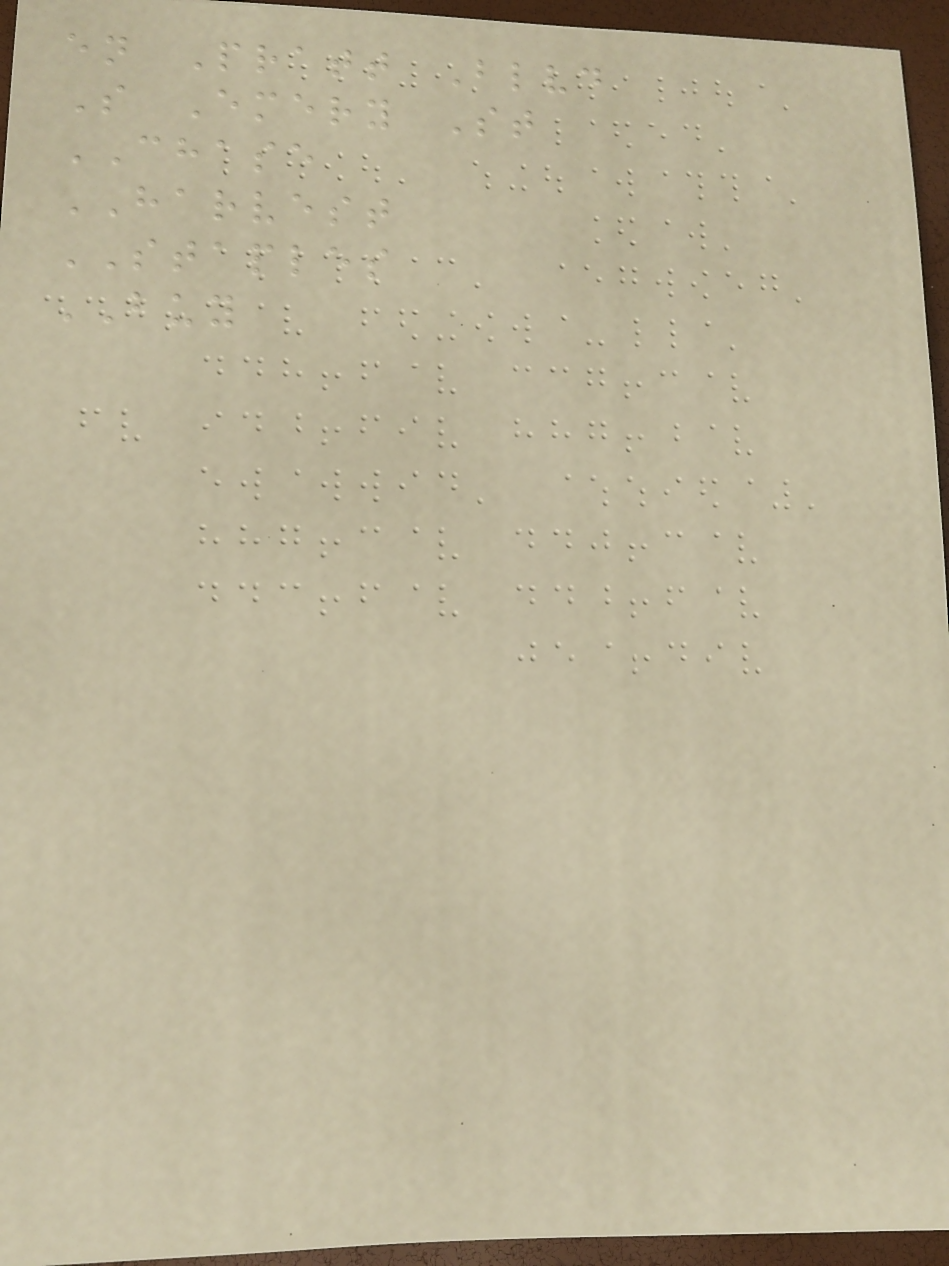en Pratt Blvd
S Emery St
CHASE
HARVEST
STAPLES
BUY
